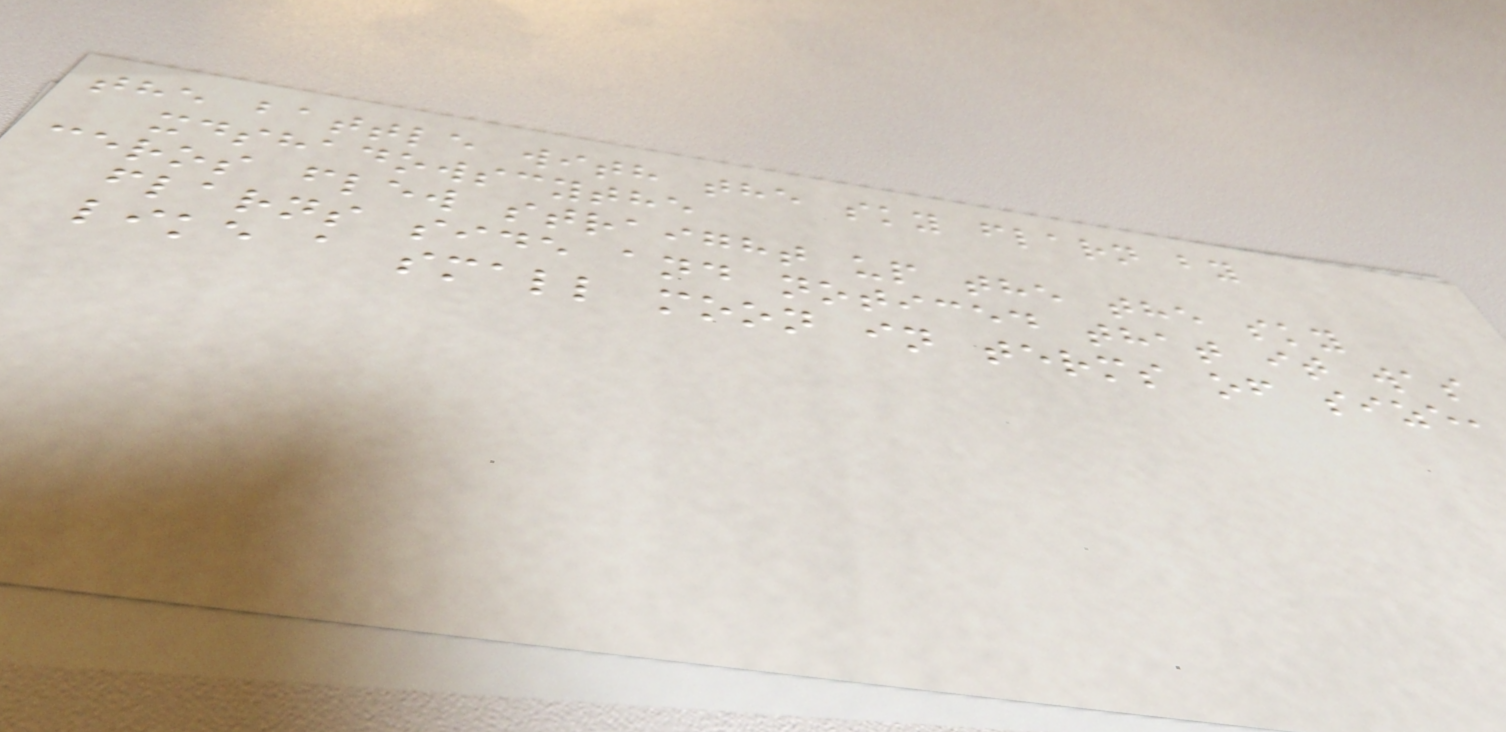the battle with the sky flarn by
xdshadowscythe
ceros flew straight up the the sky
flarns side and noticed that it was
like a small moon in terms of size,
